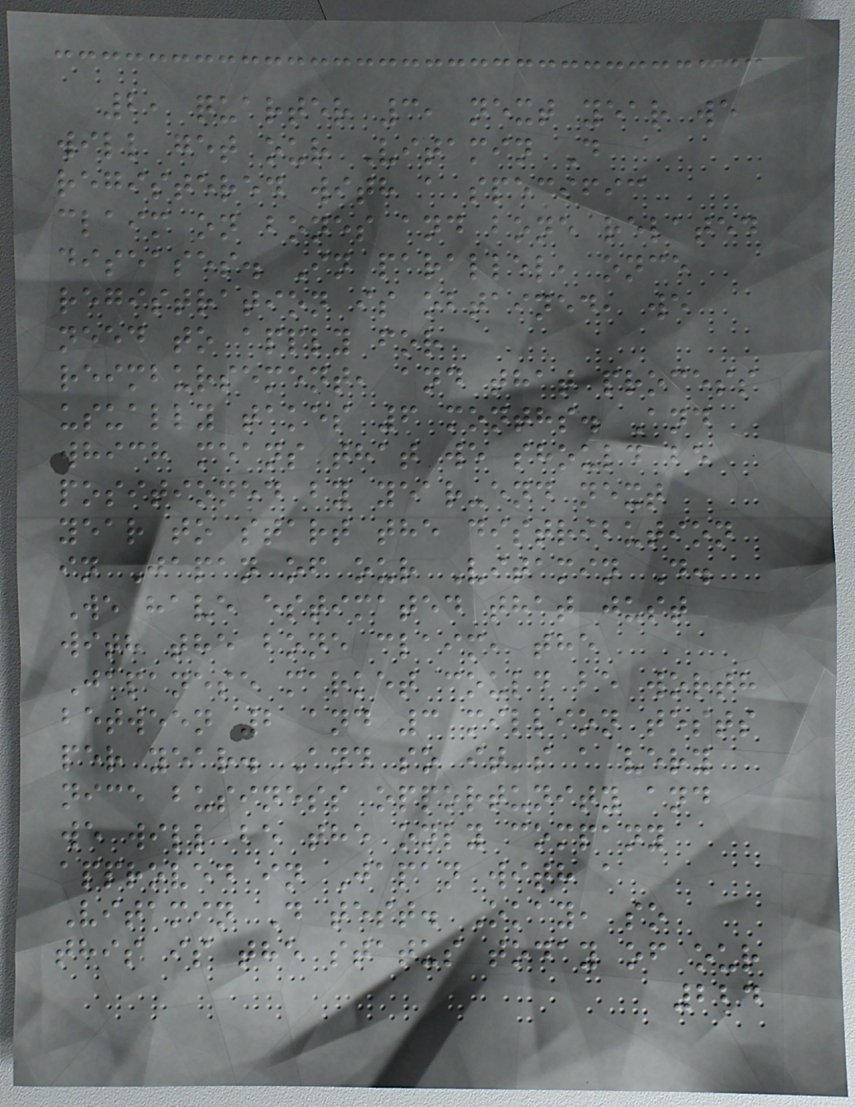2, quarter 3, next year we
will get our Vitamin D
registered with a specific
claim on bones and bone related
diseases. In parallel, once
registration is obtained, we
need to apply for
reimbursement, and that process
usually takes 6 months. And
which means that we should be
positioned by year-end next
year to start the distribution
in Japan of our Vitamin D.
We have estimated that just
with the bone claim, the
Japanese market could be worth
between 2 and 3 million tests
per year. And so it's a very
nice business opportunity and
we will be the only company
approved in Japan with a
Vitamin D test. Okay, so
this is the status today of our
224
